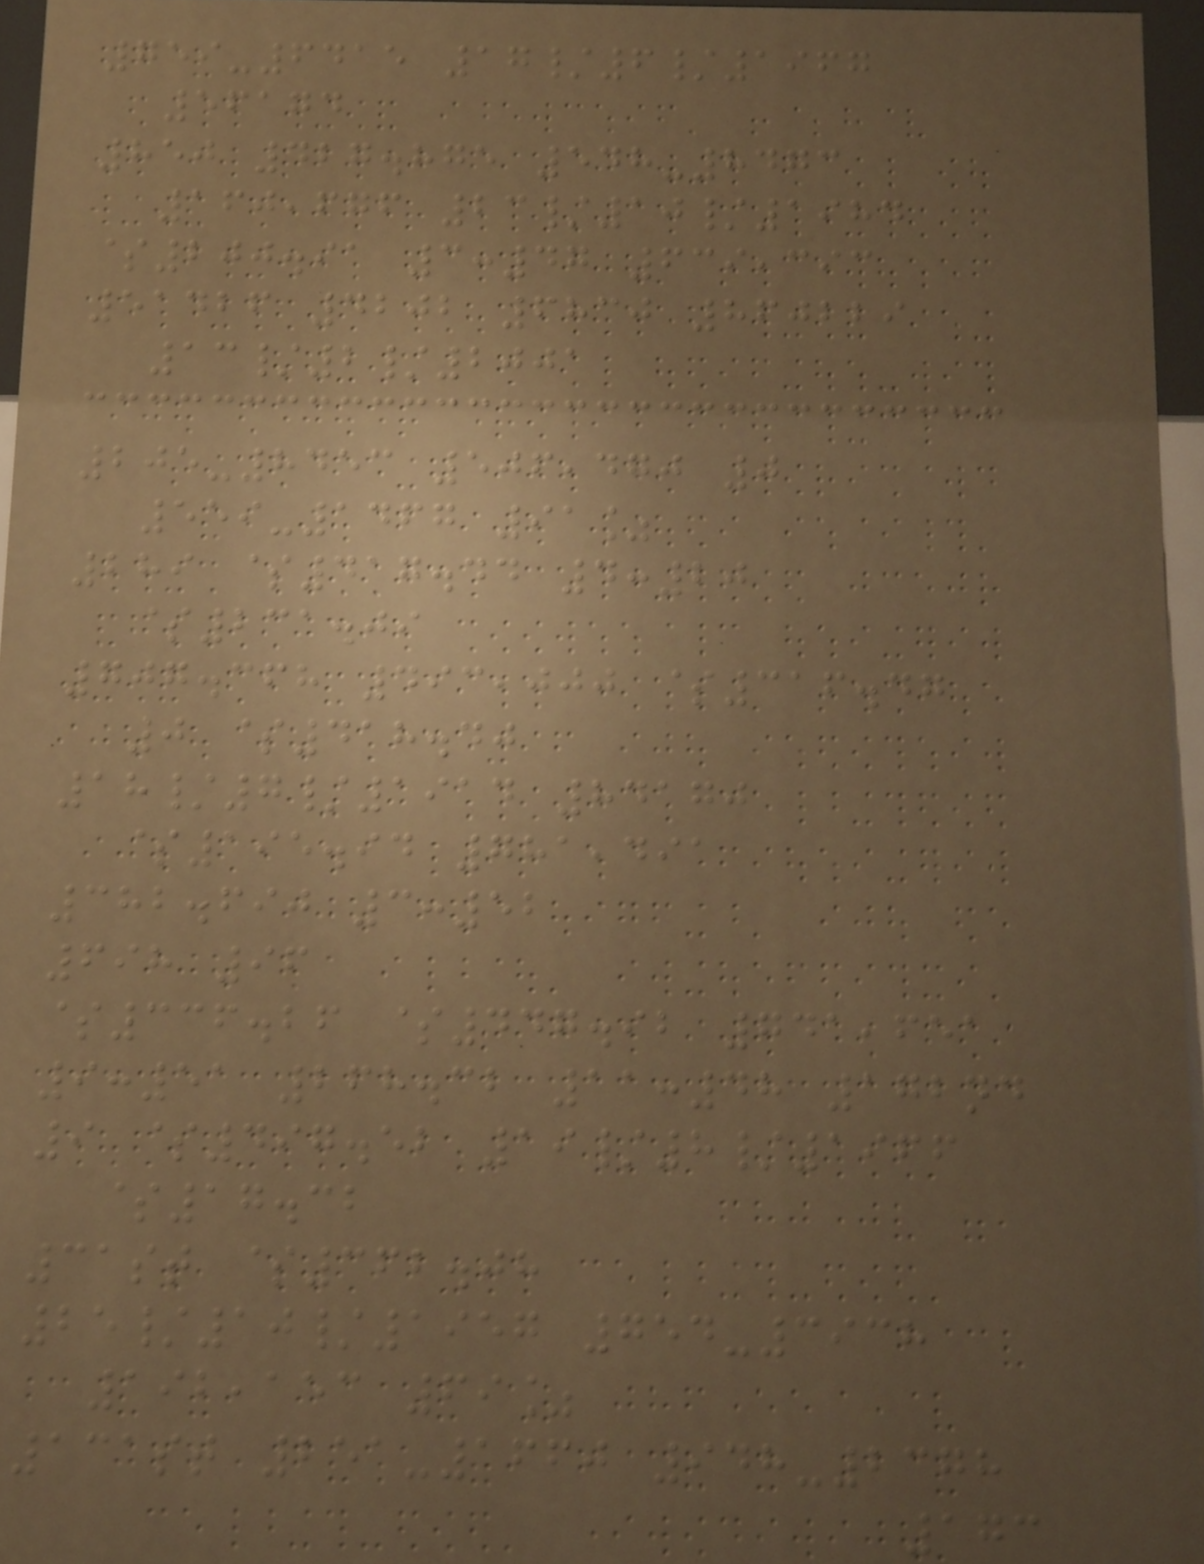759-6415 17/6/1967
56174
850 427.875 548-8473
160,676 23/10/1984
$200.91 3:47 639,393
51426 4202 6830 860229
13/2/2001
205-8453 506,470 0
559-1467 91%
289 $417.44 4:20
$231.09
707.368 493,000 $316.47
0 $418.40
18/7/1914 84170
$195.94 781,491
382.690 3:52
698 96
$336.26 $447.92 741,651
9:51 268.32 11:48 172nd
9 $497.52 19/8/1966
$17.32
31st $362.08
25/10/1957 754-3938
192,153 69%
131st 251-1660 948-2378
173
